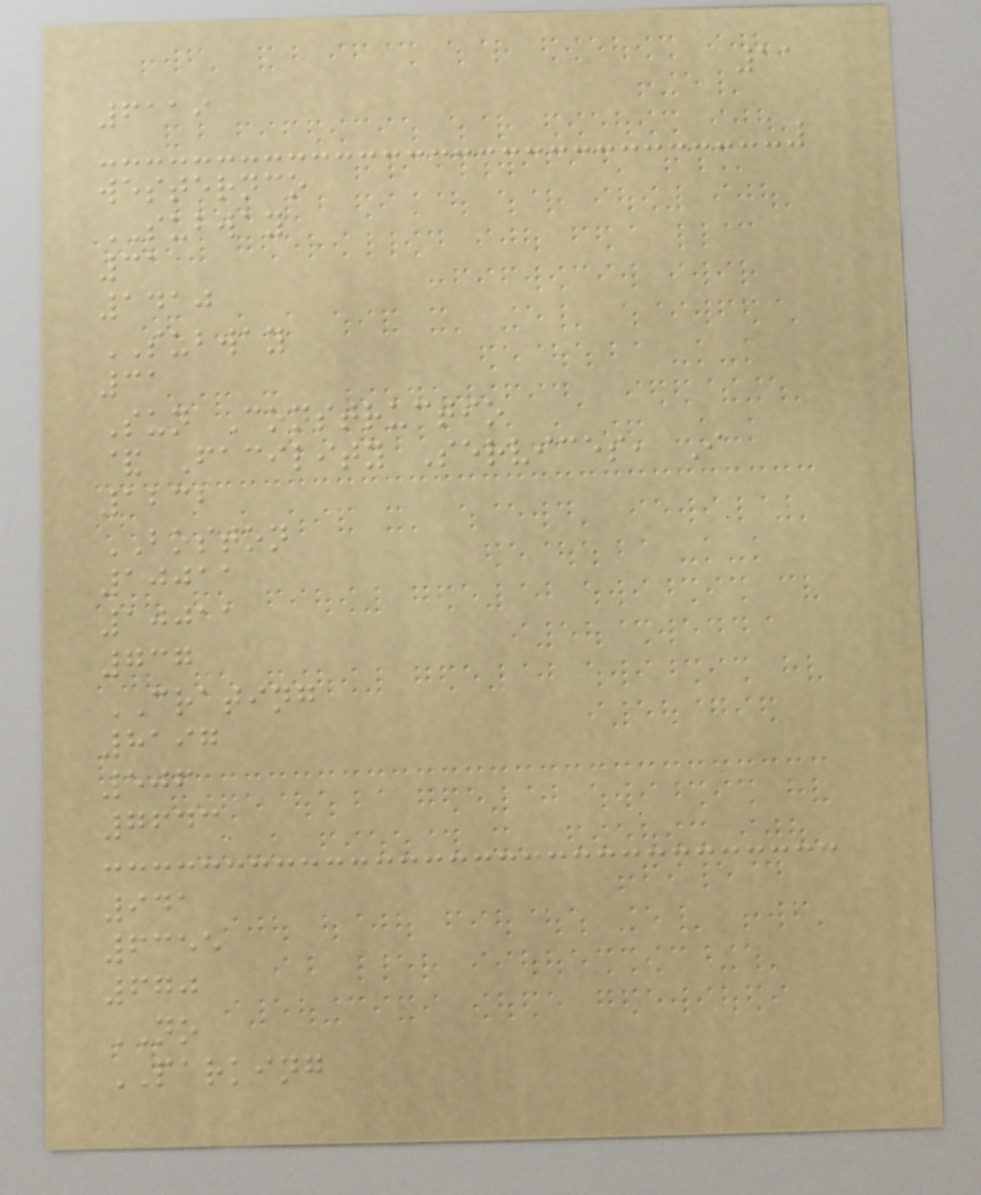11
6119
westernco
SUBWAY
31
1410
SUBWAY
31
Sun Constructio
& Facility Services, I
1232
BOSTON
10011
10011
737
CRATING
8197
506
7643
941
6355
670
NO
PARKING
